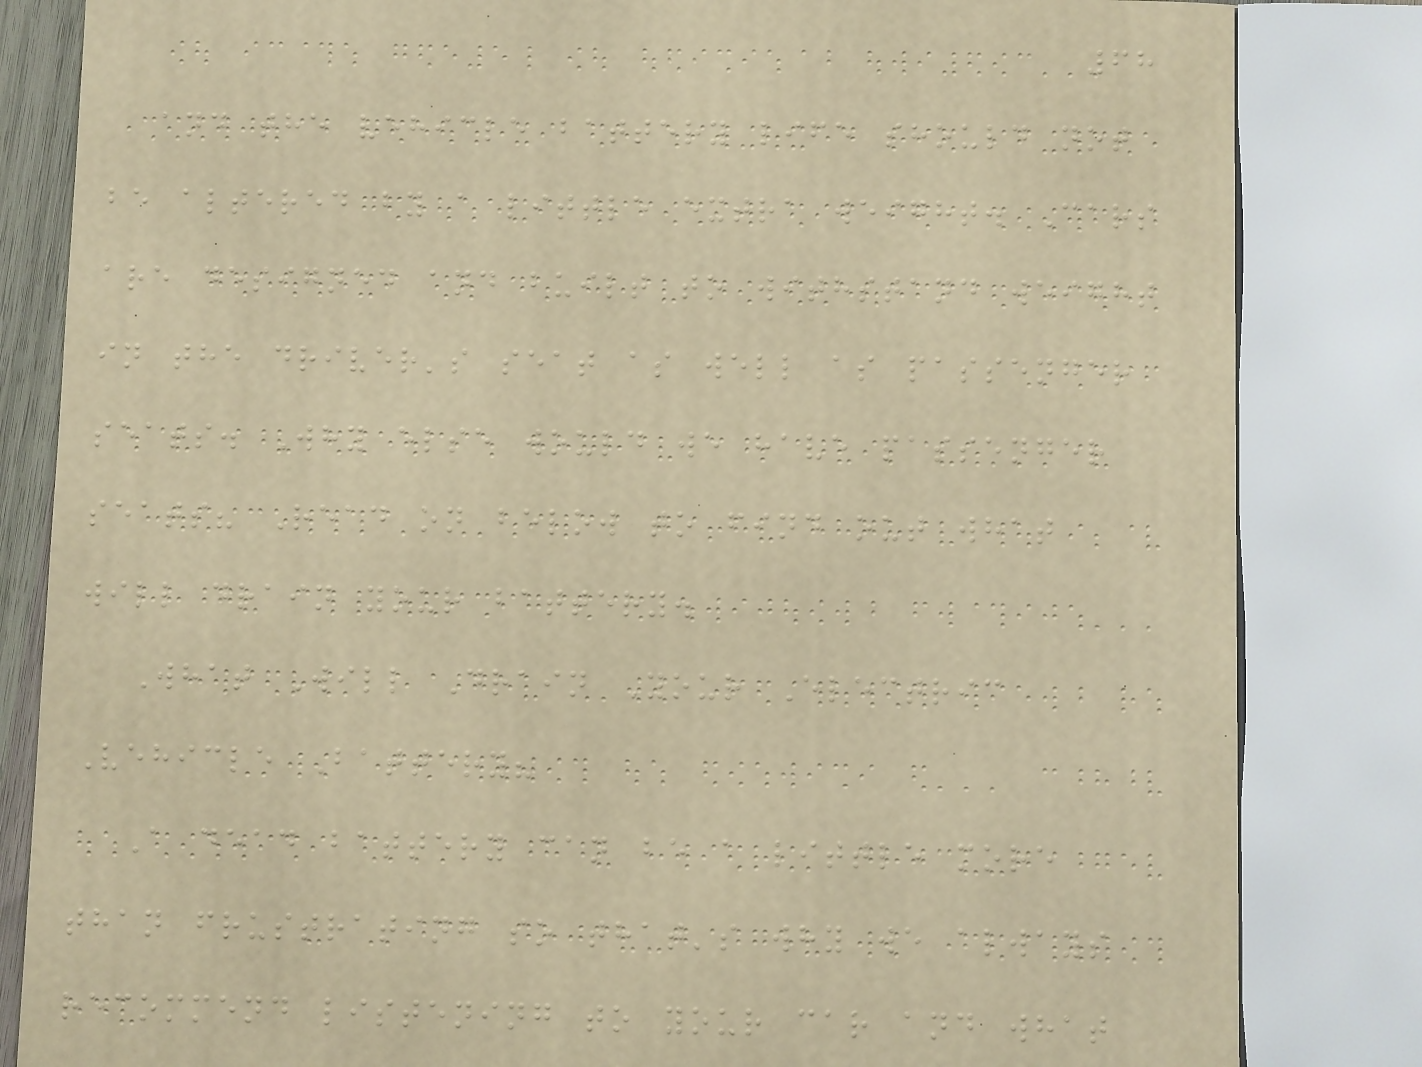68
and the vehicle battery life should not
be altered by a little extra weight. Cars
are designed and built to withstand weight
in the driver's seat as well as passenger
seats. Why else would we have passenger
seats? Read on below to find out what
will drain your battery.
What Will Drain Your Electric
Vehicle Battery?
A dead battery can be a little more
than frustrating so that's why we always
recommend listening to your car and what
